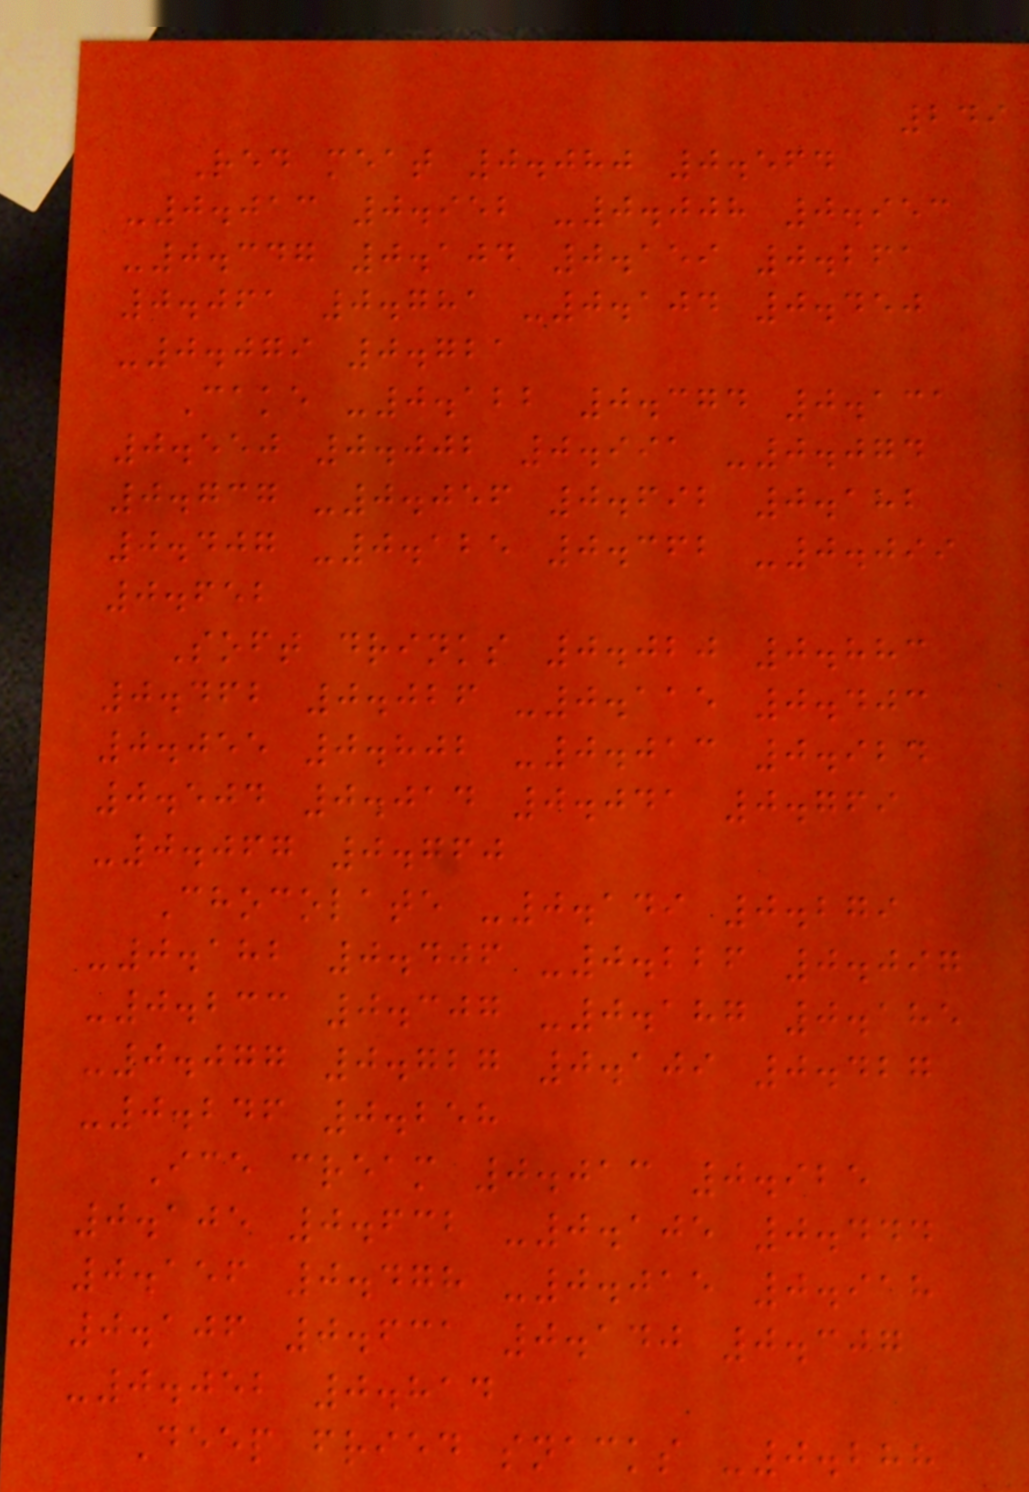249
Red meat 0.080 0.564
-0.013 0.952 -0.008 0.953
-0.347 0.104 0.159 0.261
0.061 0.781 -0.104 0.450
-0.079 0.721
Cake -0.122 0.374 0.131
0.550 0.002 0.991 -0.074
0.737 -0.056 0.692 0.182
0.407 -0.125 0.362 -0.099
0.652
Soft drinks 0.020 0.883
0.462 0.026 -0.115 0.403
0.055 0.802 -0.013 0.924
0.504 0.014 0.041 0.769
-0.067 0.760
Chocolate -0.149 0.279
-0.182 0.406 -0.226 0.097
-0.233 0.307 -0.187 0.185
-0.077 0.727 0.109 0.427
-0.246 0.258
Ice cream 0.013 0.925
0.105 0.632 -0.105 0.444
0.156 0.478 -0.015 0.918
0.106 0.631 0.140 0.307
-0.052 0.814
Deep fried snacks -0.288
